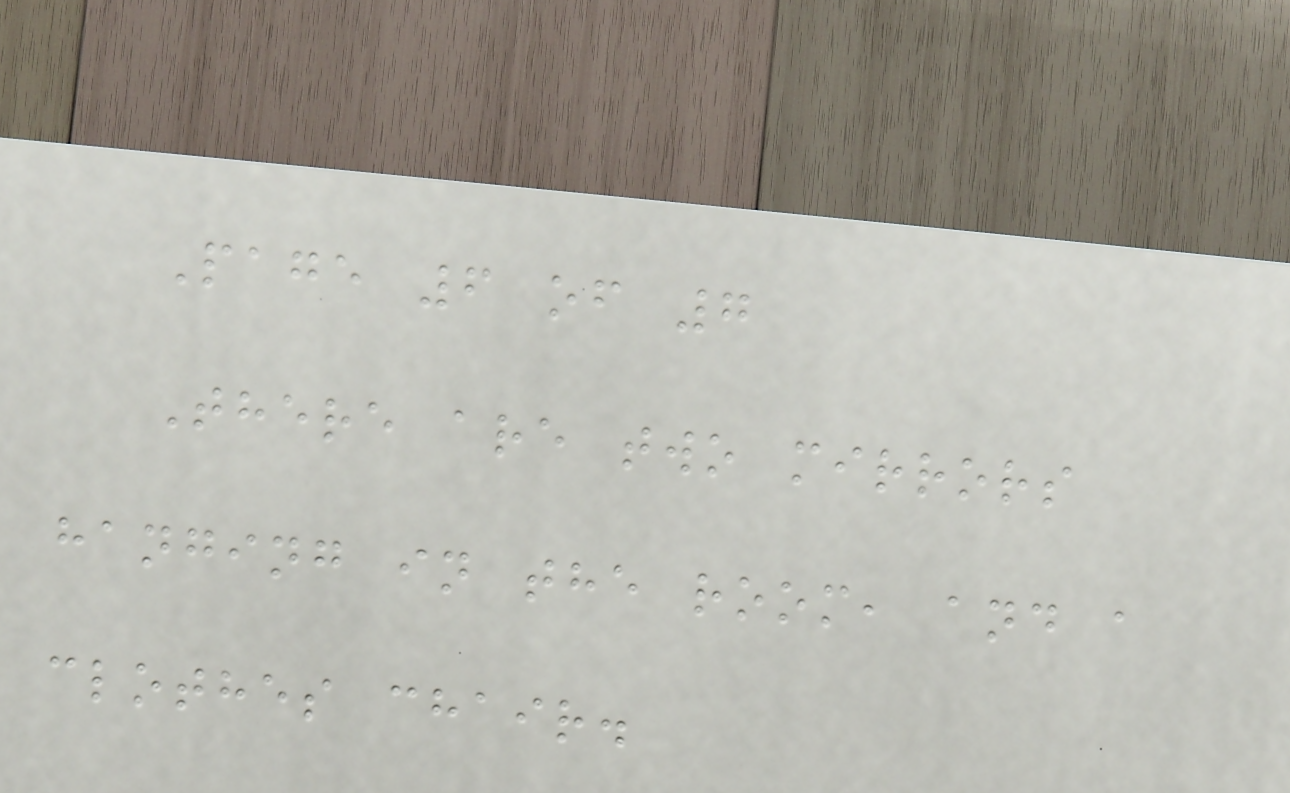Page 6 of 7
There are two mirrors
hanging in the room, and a
clothes chair.
